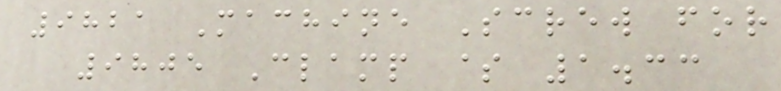9821 Machine Screw for
9805 Clamp $ 1.33
